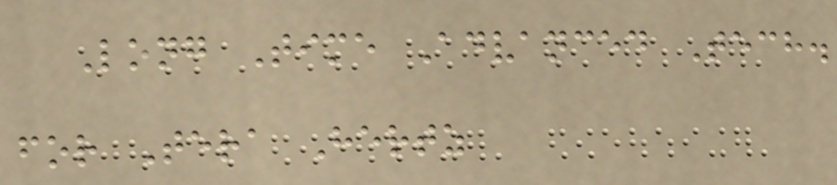Long Time Advanced Tech.
for Tera Hertz
